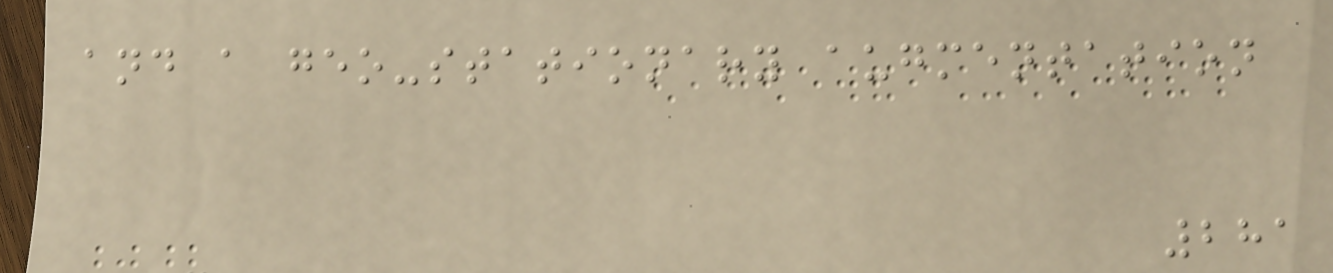and a geo-stationary augmentation
281
